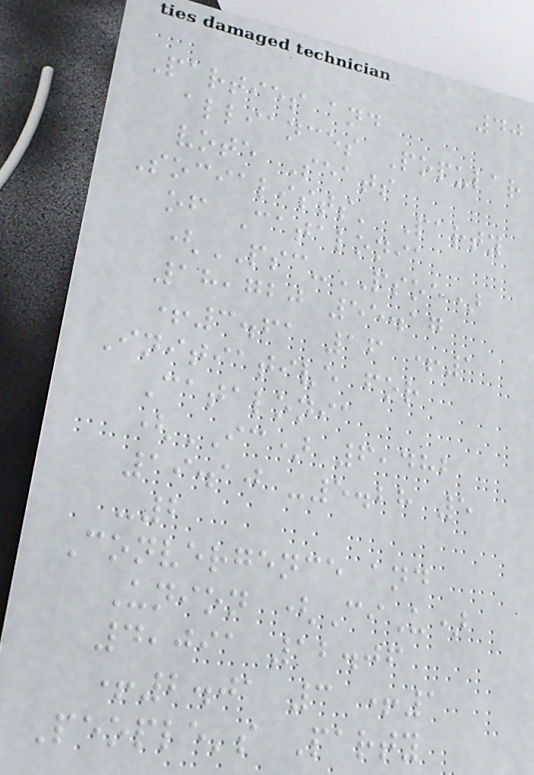40
Parties and
alliances Popular
vote Seats
Socialists' Party
of Catalonia
(PSC-PSOE)
18,720 55.17
+3.61 16 +1
Initiative for
Catalonia
(IC) 6,482
19.10 -5.28 5
-2
Convergence and
Union (CiU)
4,091 12.06
+2.01 3 +1
People's Party
